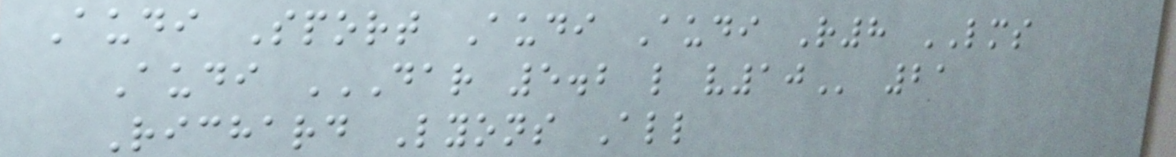Audi Sport Audi Audi R8 LMS
Audi DAR 5.2 L V10 21
Richard Lyons All
